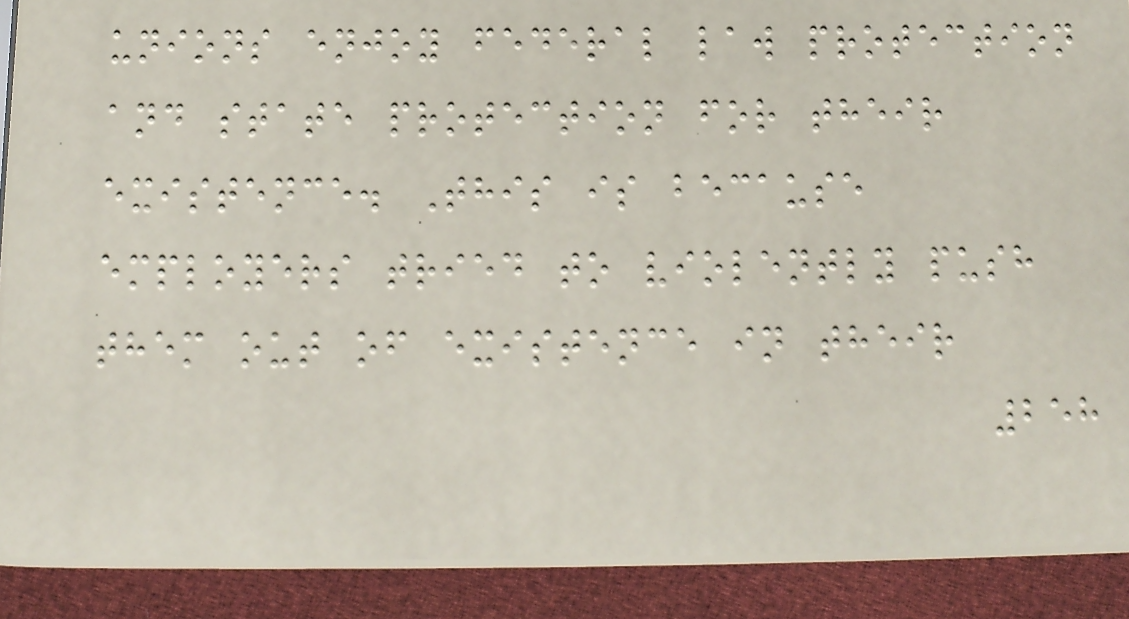unions enjoy federal law protection
and state protection for their
existence. This is because
employers tried to violently push
them out of existence in their
258
